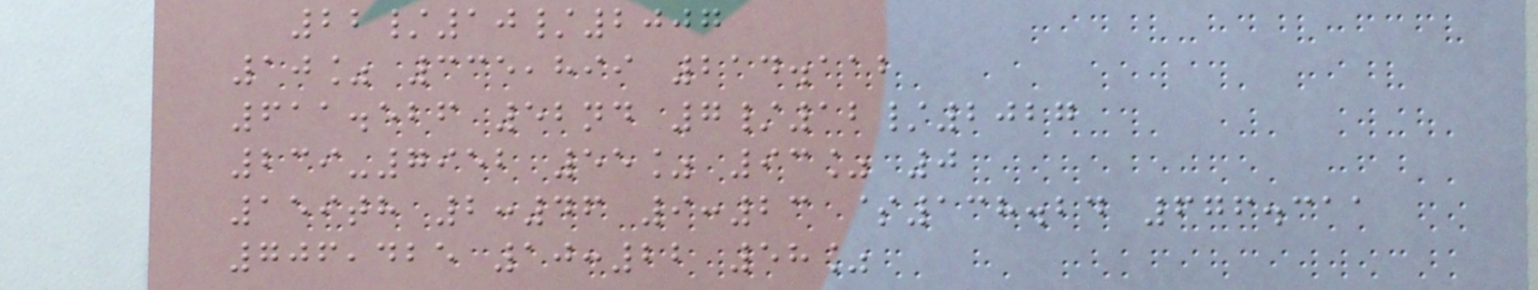22/10/2007
10% 335,899 214.112
611.526 52nd 7/12/2027
239-7952 55% 93% 0
159th 2:46 9:23 $138.24 676.311
706,425 10:22 58%
